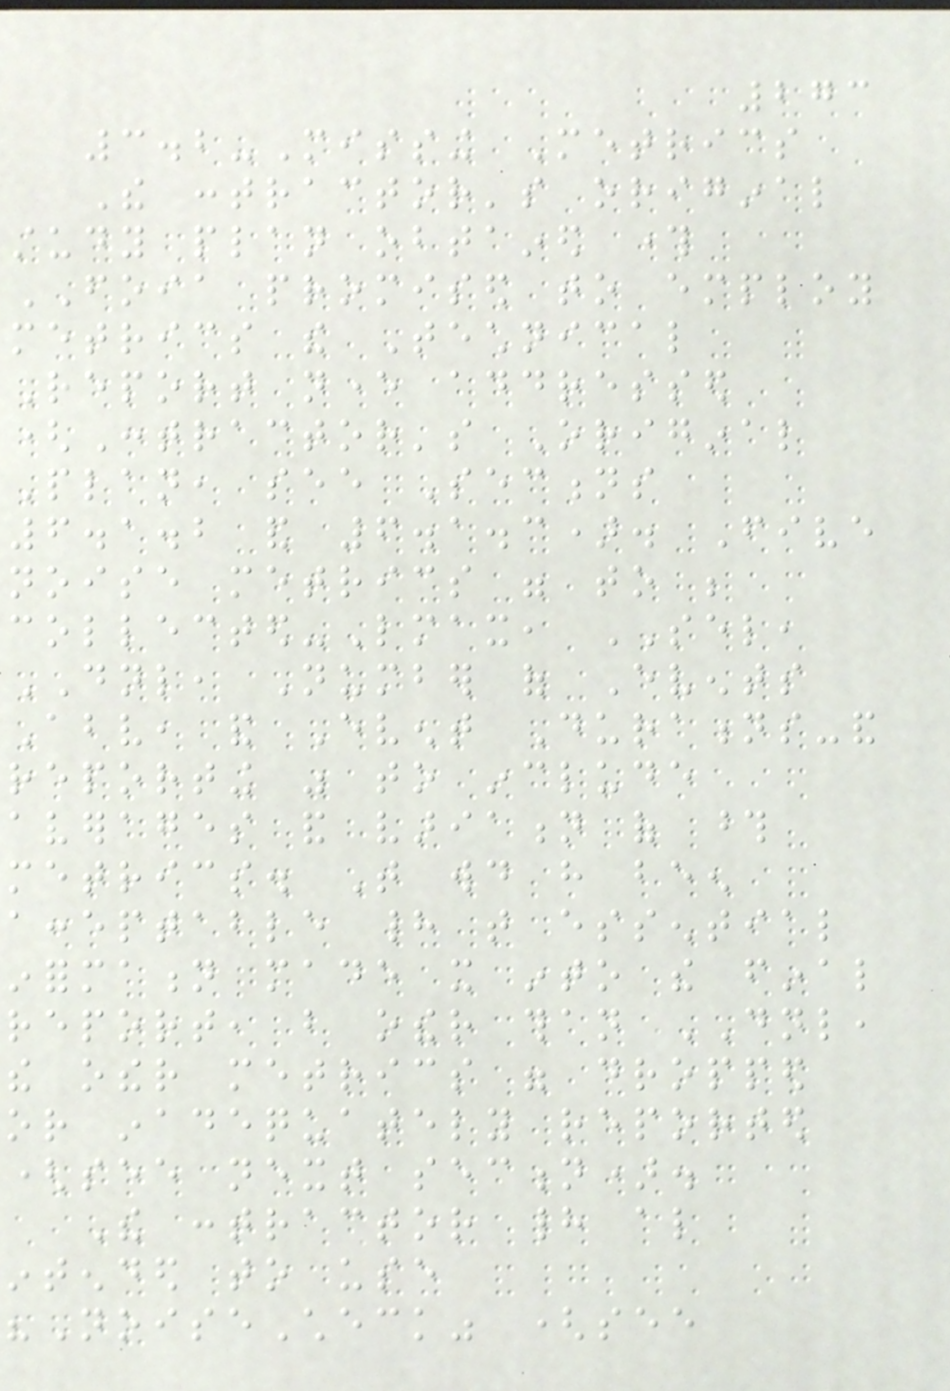273
3.2-Missing Metrics
The contractor's original
study plan obtained through
FOIA promised to employ
metrics the Technical
Report never addressed
(Contractor's Original
Plan, see Sections
6.1.2 and 6.1.3). Five
noise metrics were to be
collected-Lmax, SEL,
DNL, Number of Events
Above, and Event Durations-and
reporting was to include
averages and variation of those
metrics. That would have been
acceptable had that essential
information made it into the final
report, but other than DNL,
the other metrics were dropped
or inadequately reported
(see next section).
The contractor had also
intended to use
"NoiseCheck" (see
